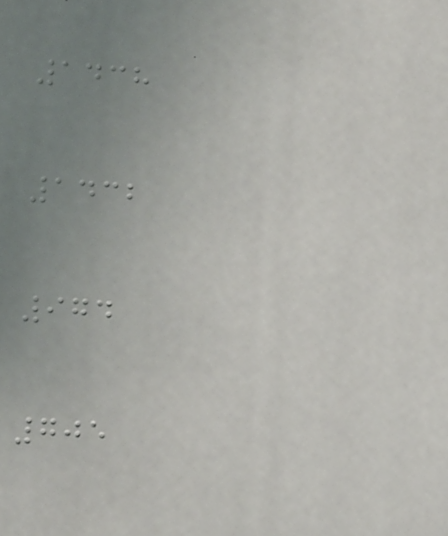1438
1432
974
705
